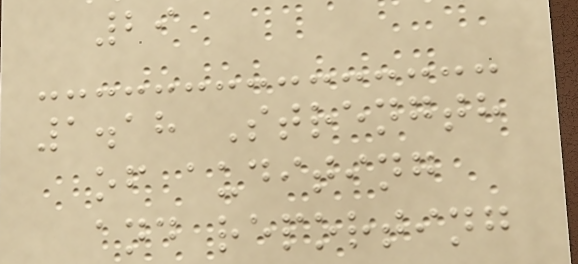29
1.18 Strength
of auditing
and reporting
